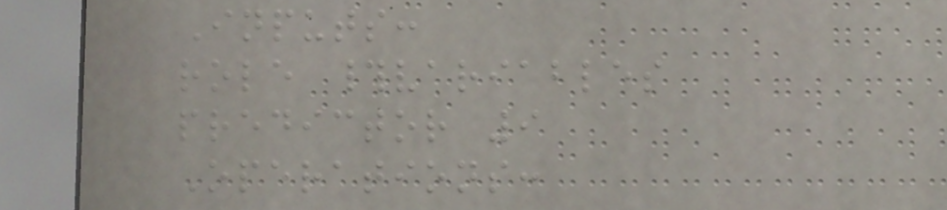Inputs:
role #variables
predictor 9
Operations:
